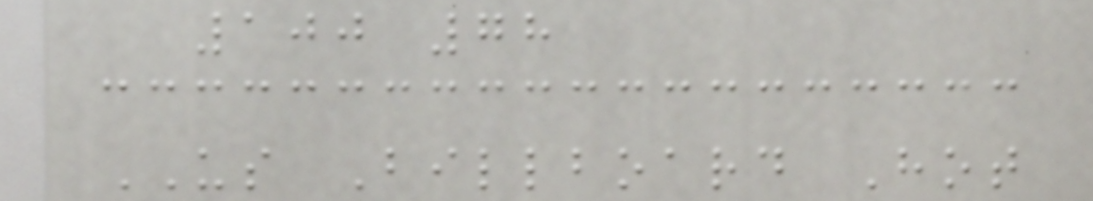100 78
US Billboard Hot
